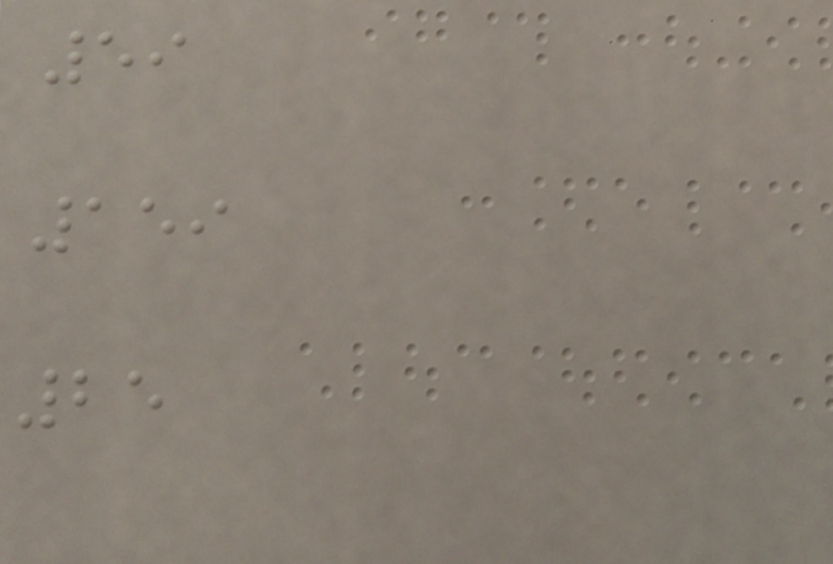59
159
25
